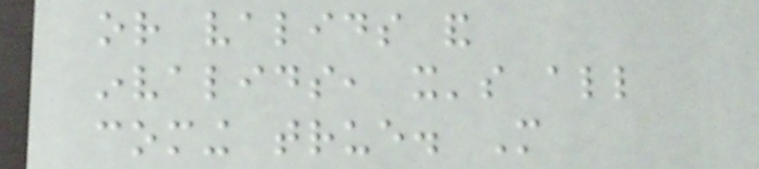or valids and
invalids, it's all
coming true. More
